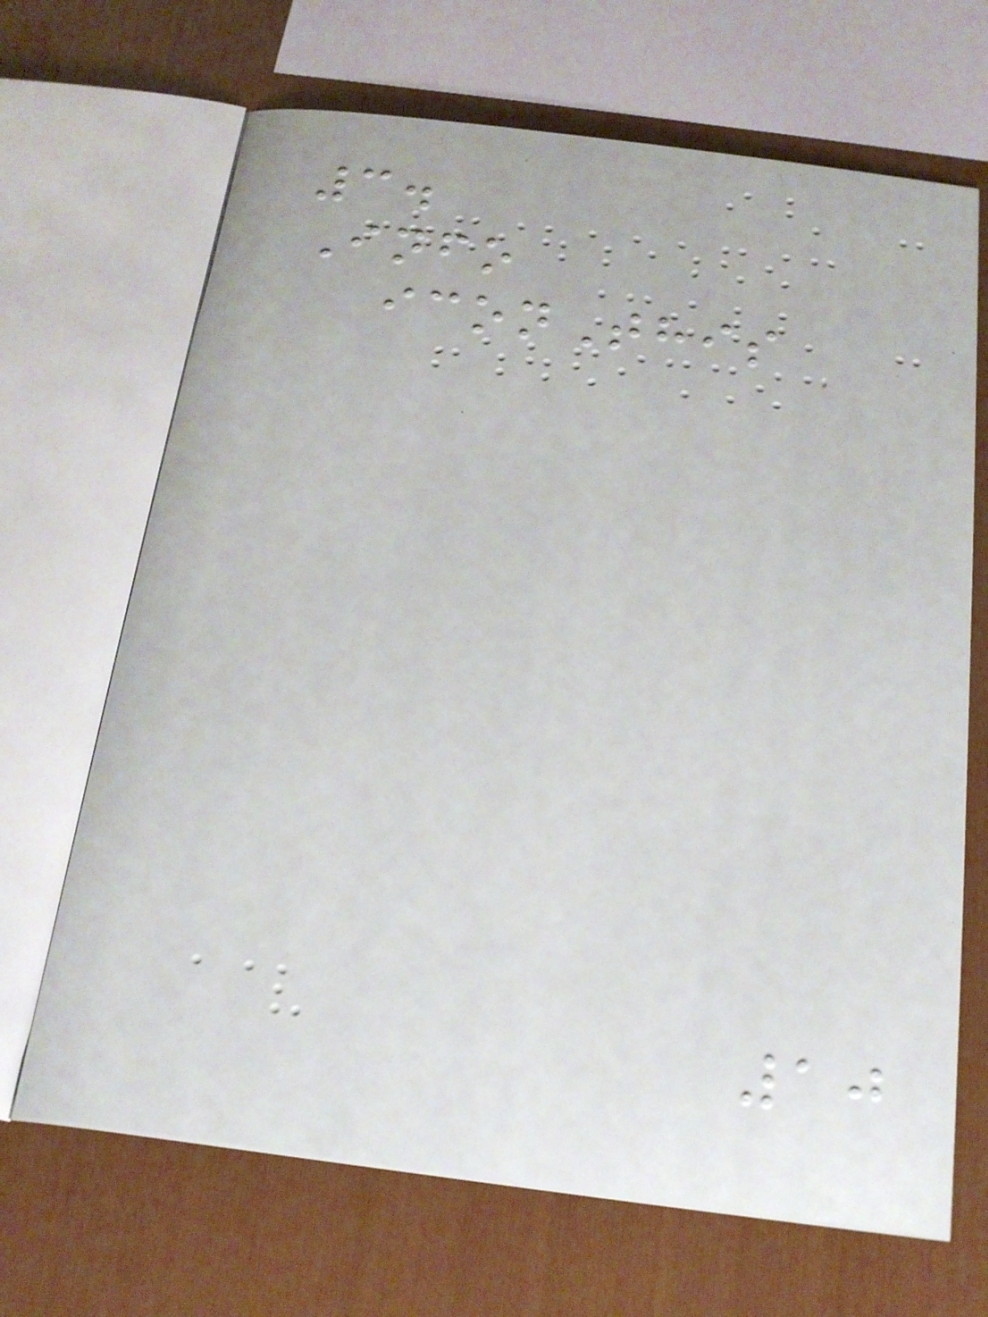3.
Info
iconThis
10
